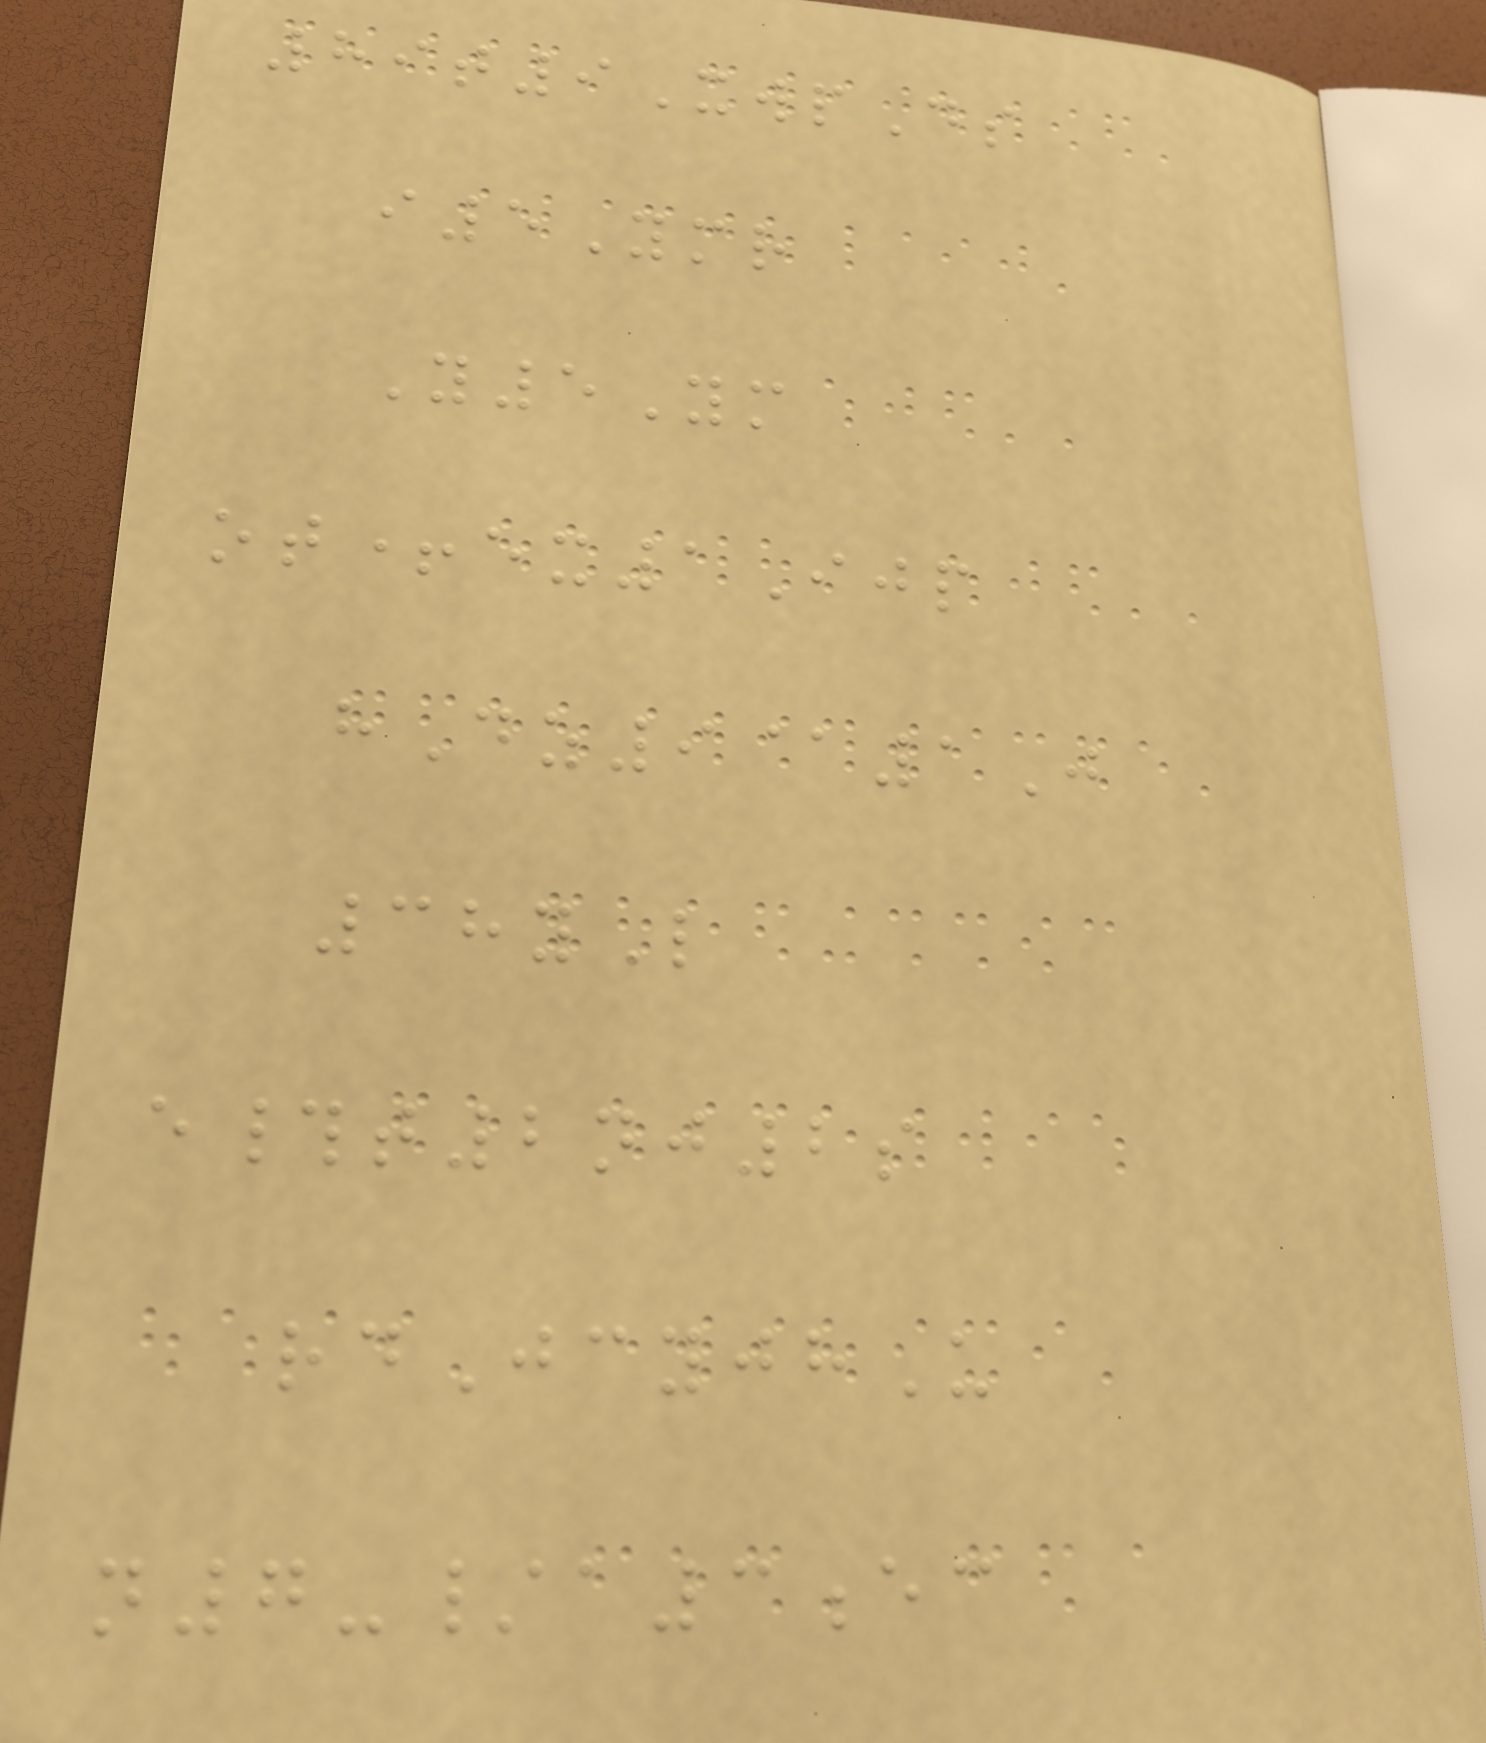89t9XwpDs
i5Ymr
Y5Ym
ot+ex1Ijp
hDz9@1J
38yL
e#t2nj2s
rdJcyjhU
n7-/a3ec
